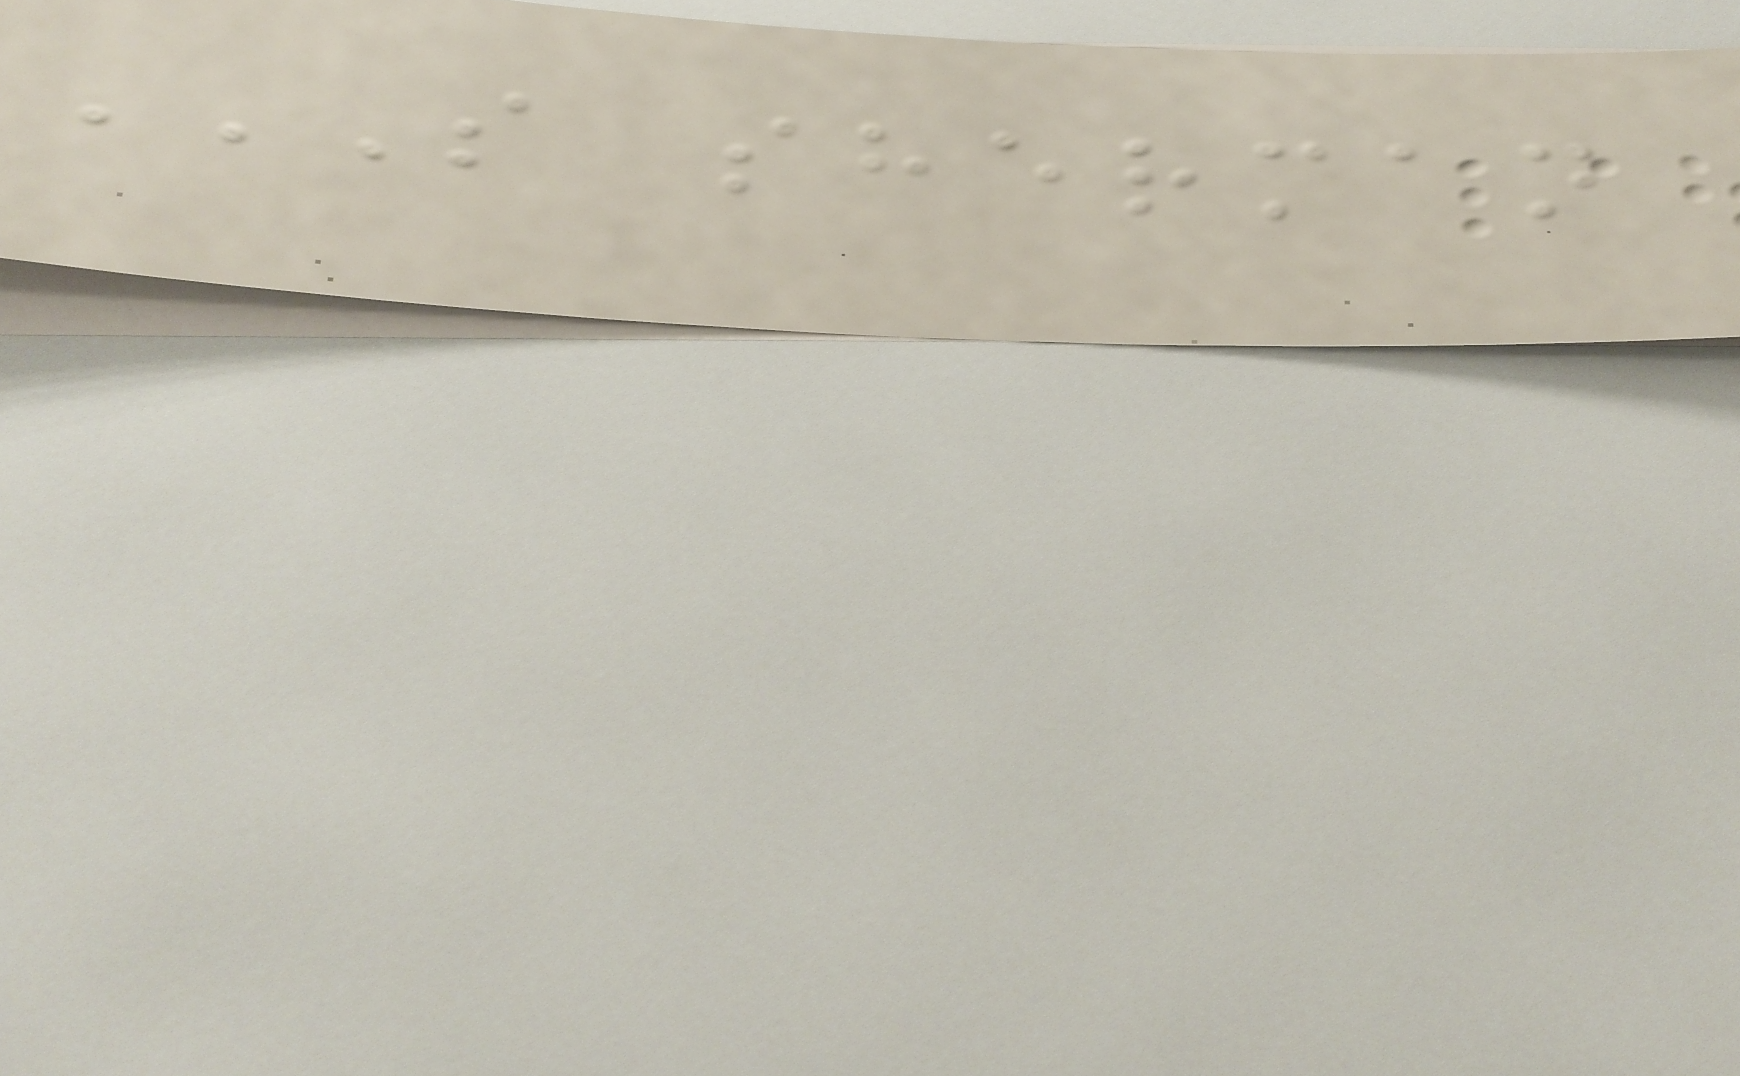S SHERMAN
